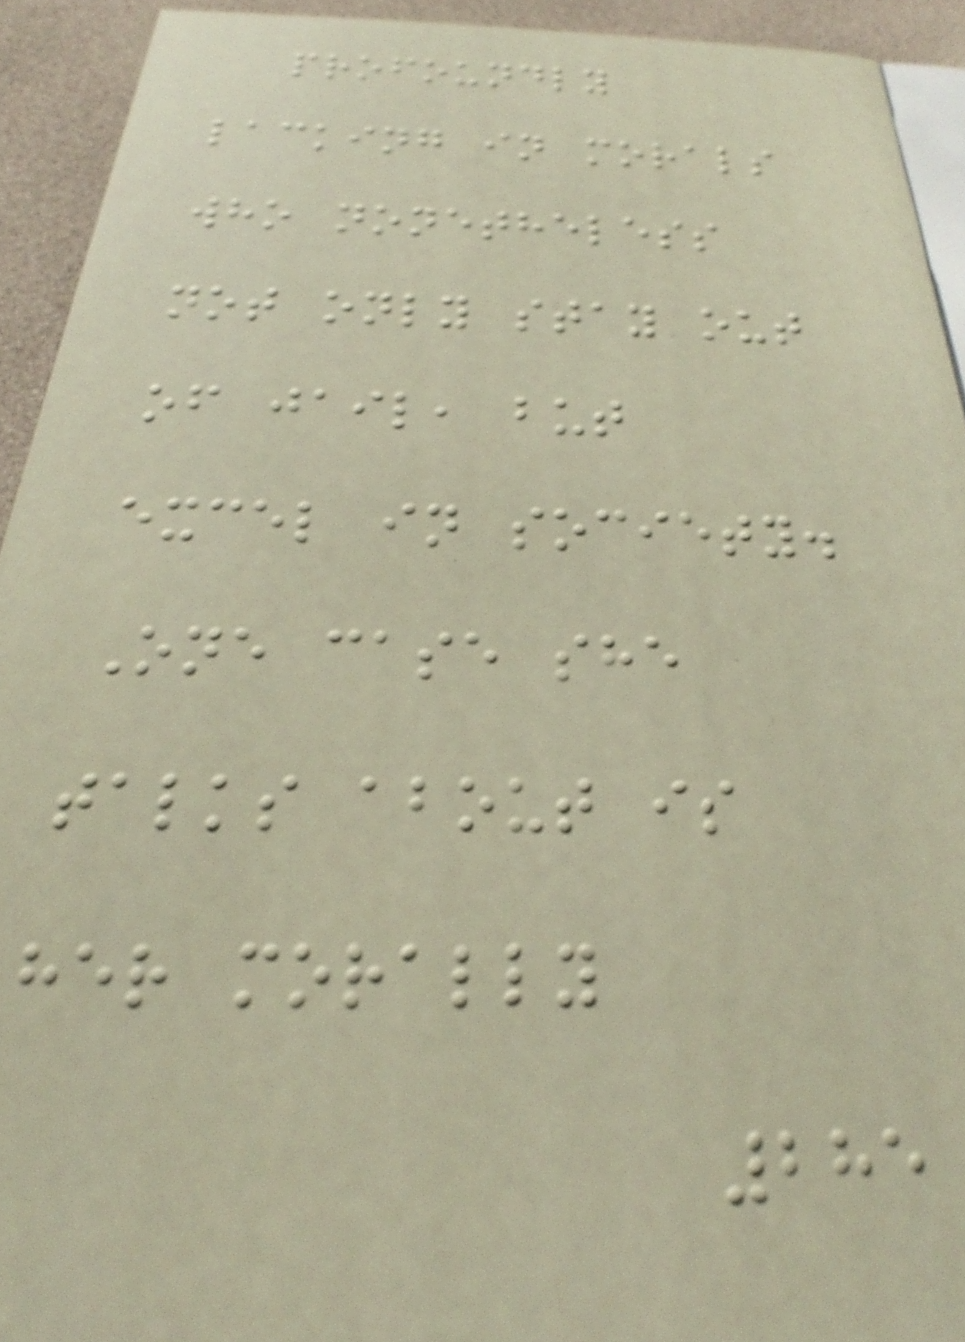profoundly
lacking in morals
who nonetheless
not only stay out
of jail, but
excel in society.
One case she
talks about is
her morally
285
